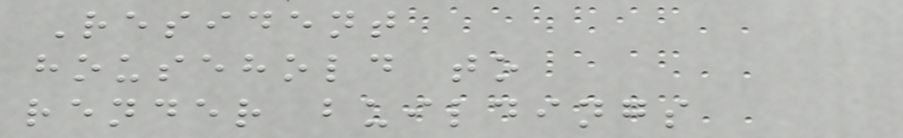Resident
household to
render buildings
